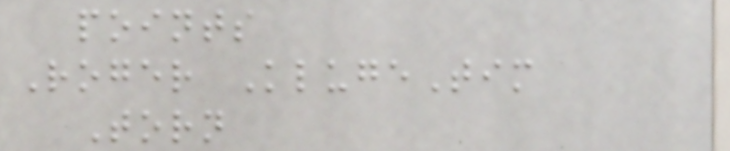points
Roger KlugeTim
Torn
